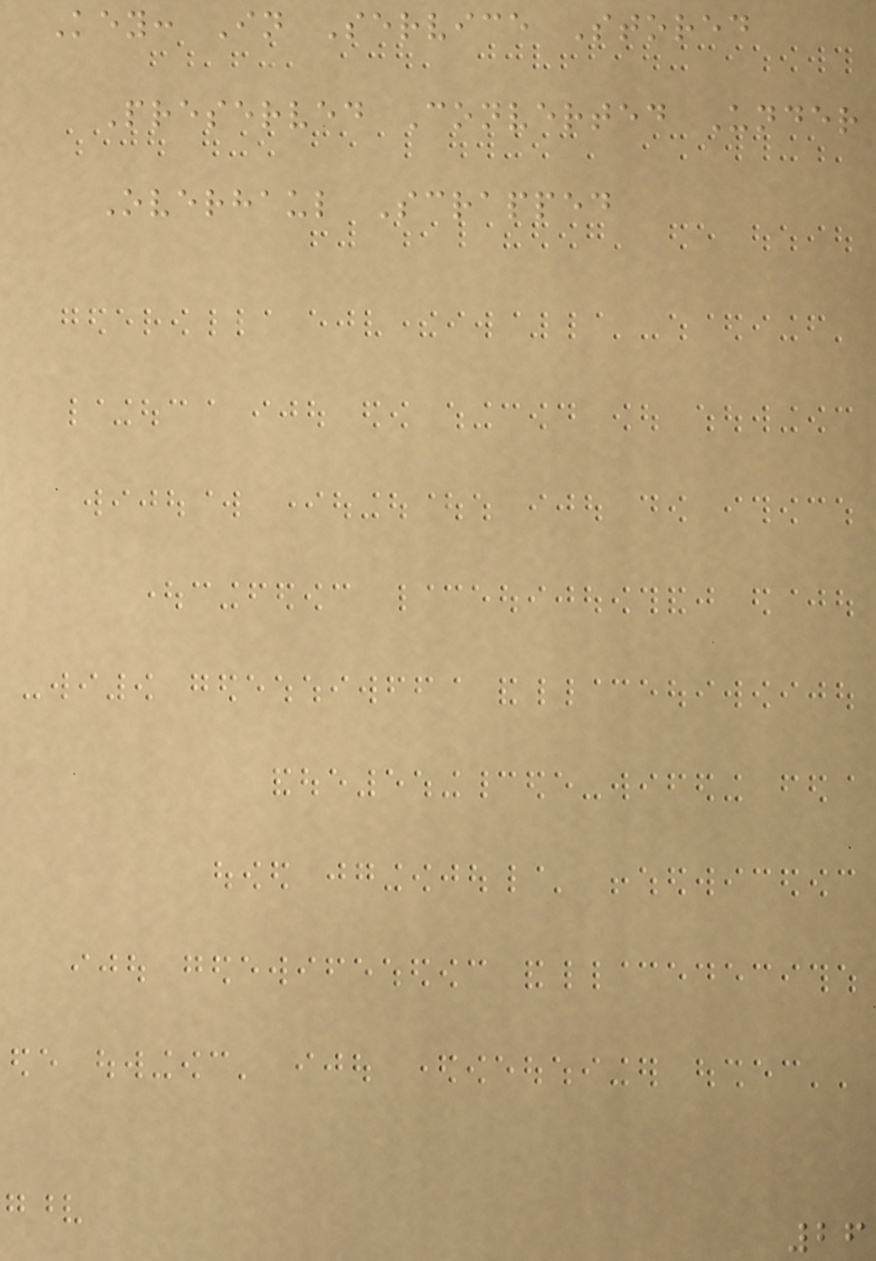Key: In Service Stored
Preserved Converted Under
Overhaul Scrapped
26
